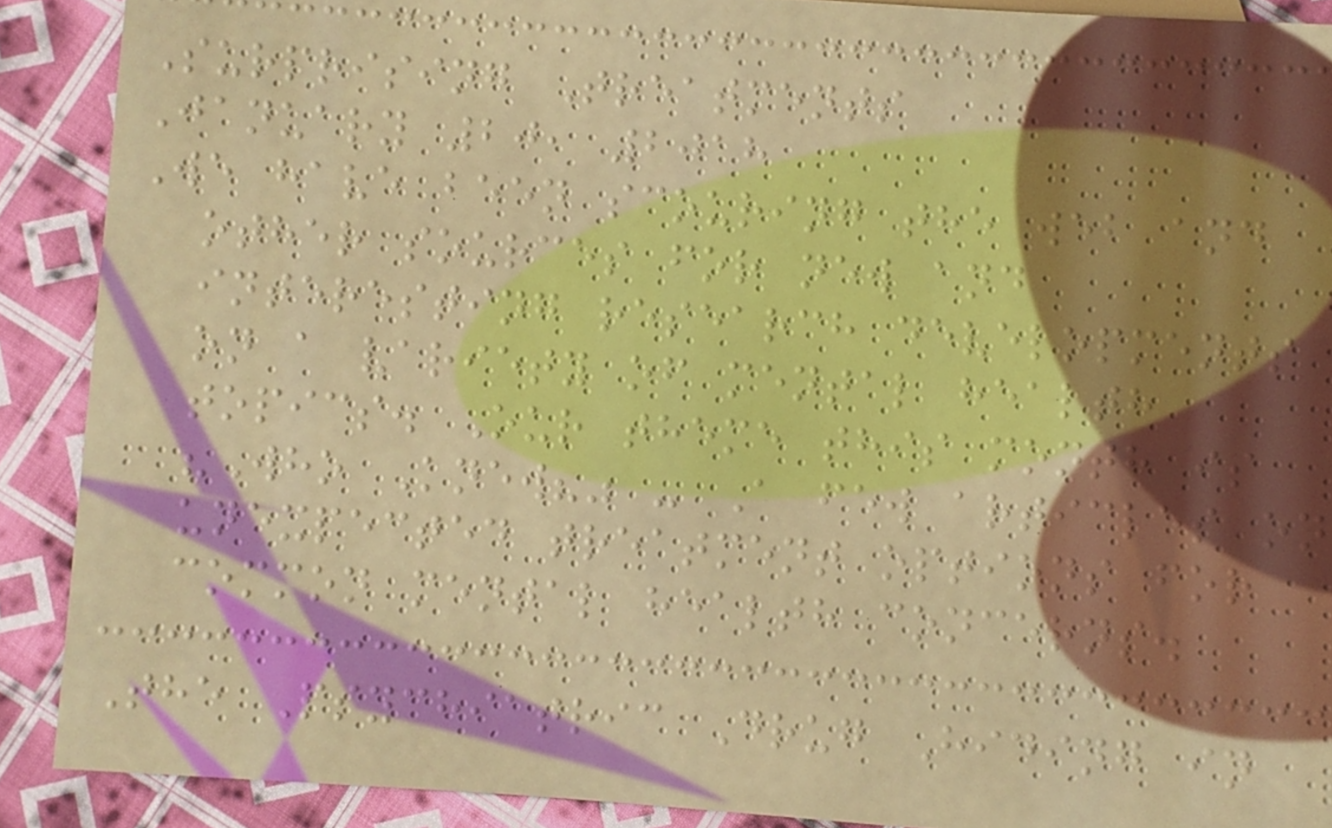Surprising Treatments
January 20, 2018
We have been scouring the web and
other sources for new and
interesting research developments
on a variety of mental health
topics. Our theme this month is
"Who Knew?" - A few articles on
unexpected treatment options for
common mental health concerns.
The Psychiatric Drug Hiding in
